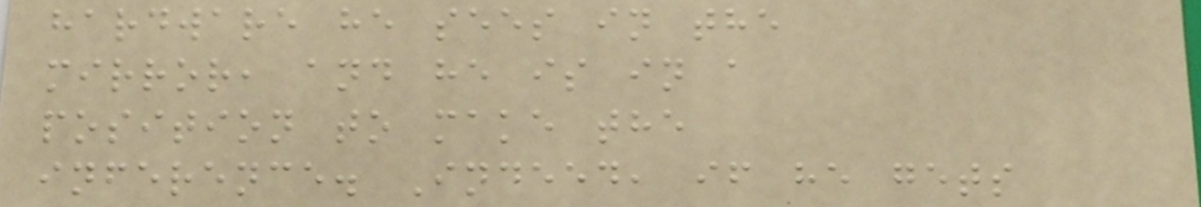hardware he sees in the
mirror, and he is in a
position to make the
inference. Indeed, if he gets
